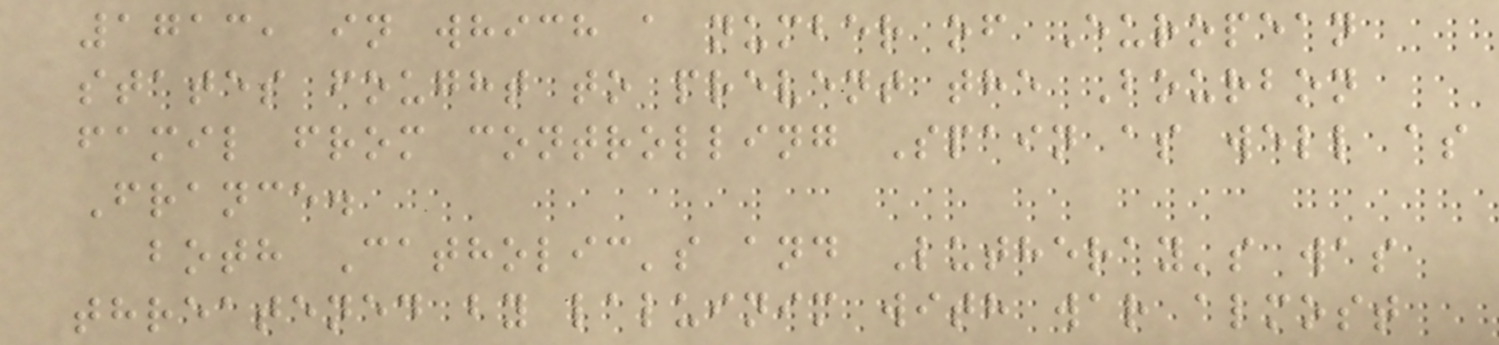1713, in which a number of European
states fought to prevent the Bourbon
famil from controlling Spain as well as
France.
both Catholic's and Lutheray's was
threatened by laluinim with war almost
